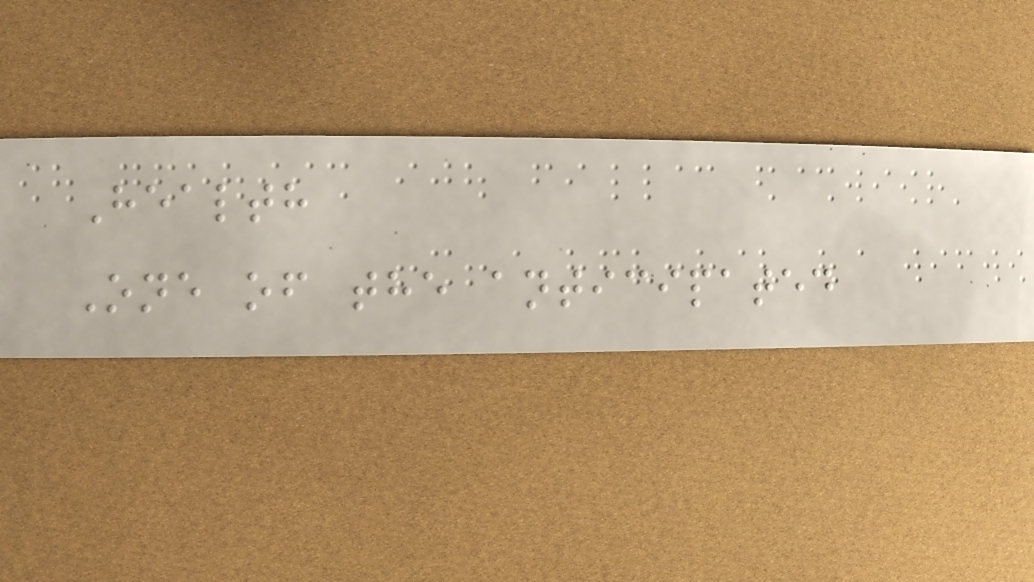Health
One of the anticipated
